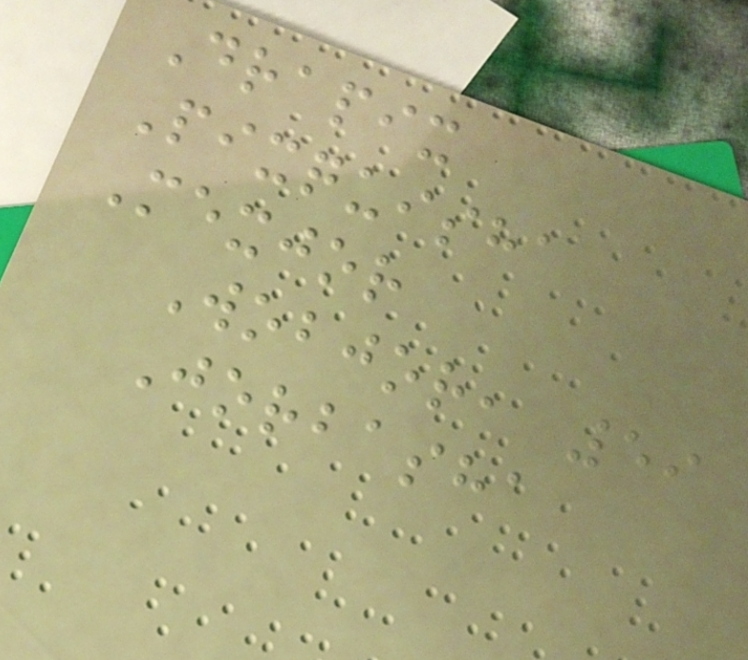Drapix
Pixquisha
Mexjor
Wobjor, 59
Jorbasha
